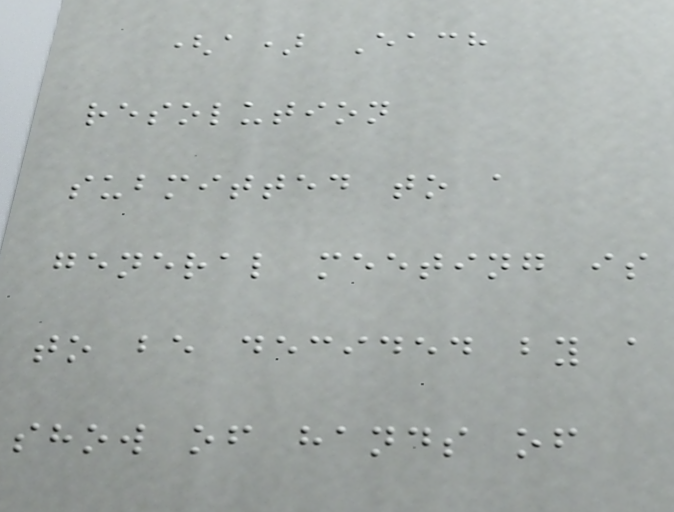(a) Each
resolution
submitted to a
general meeting is
to be decided by a
show of hands of
